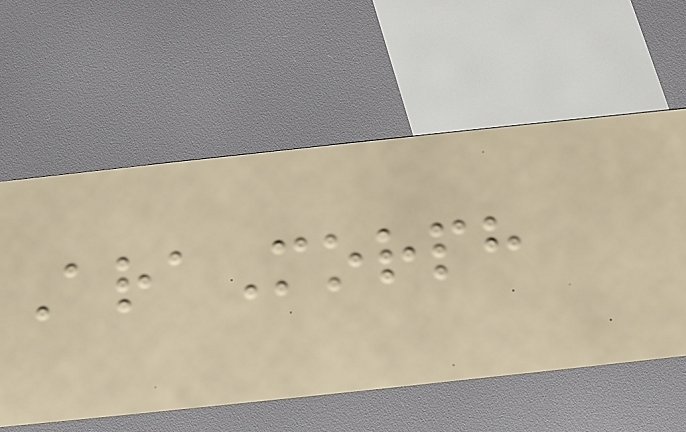AraMorph
